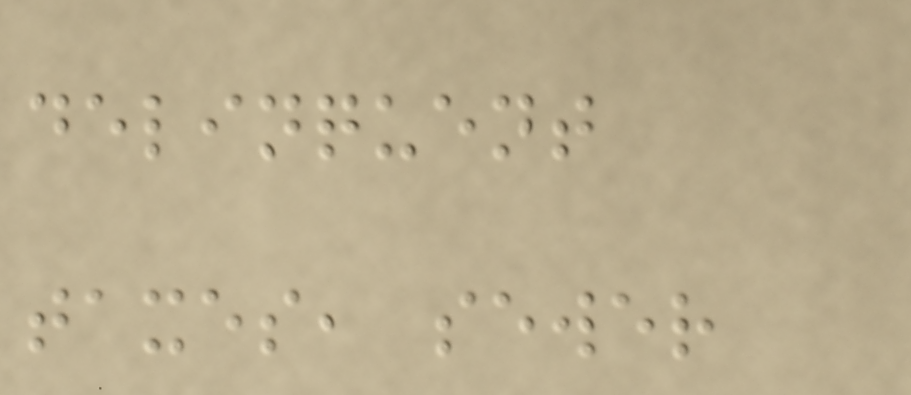delinquent
taxes, sewer
